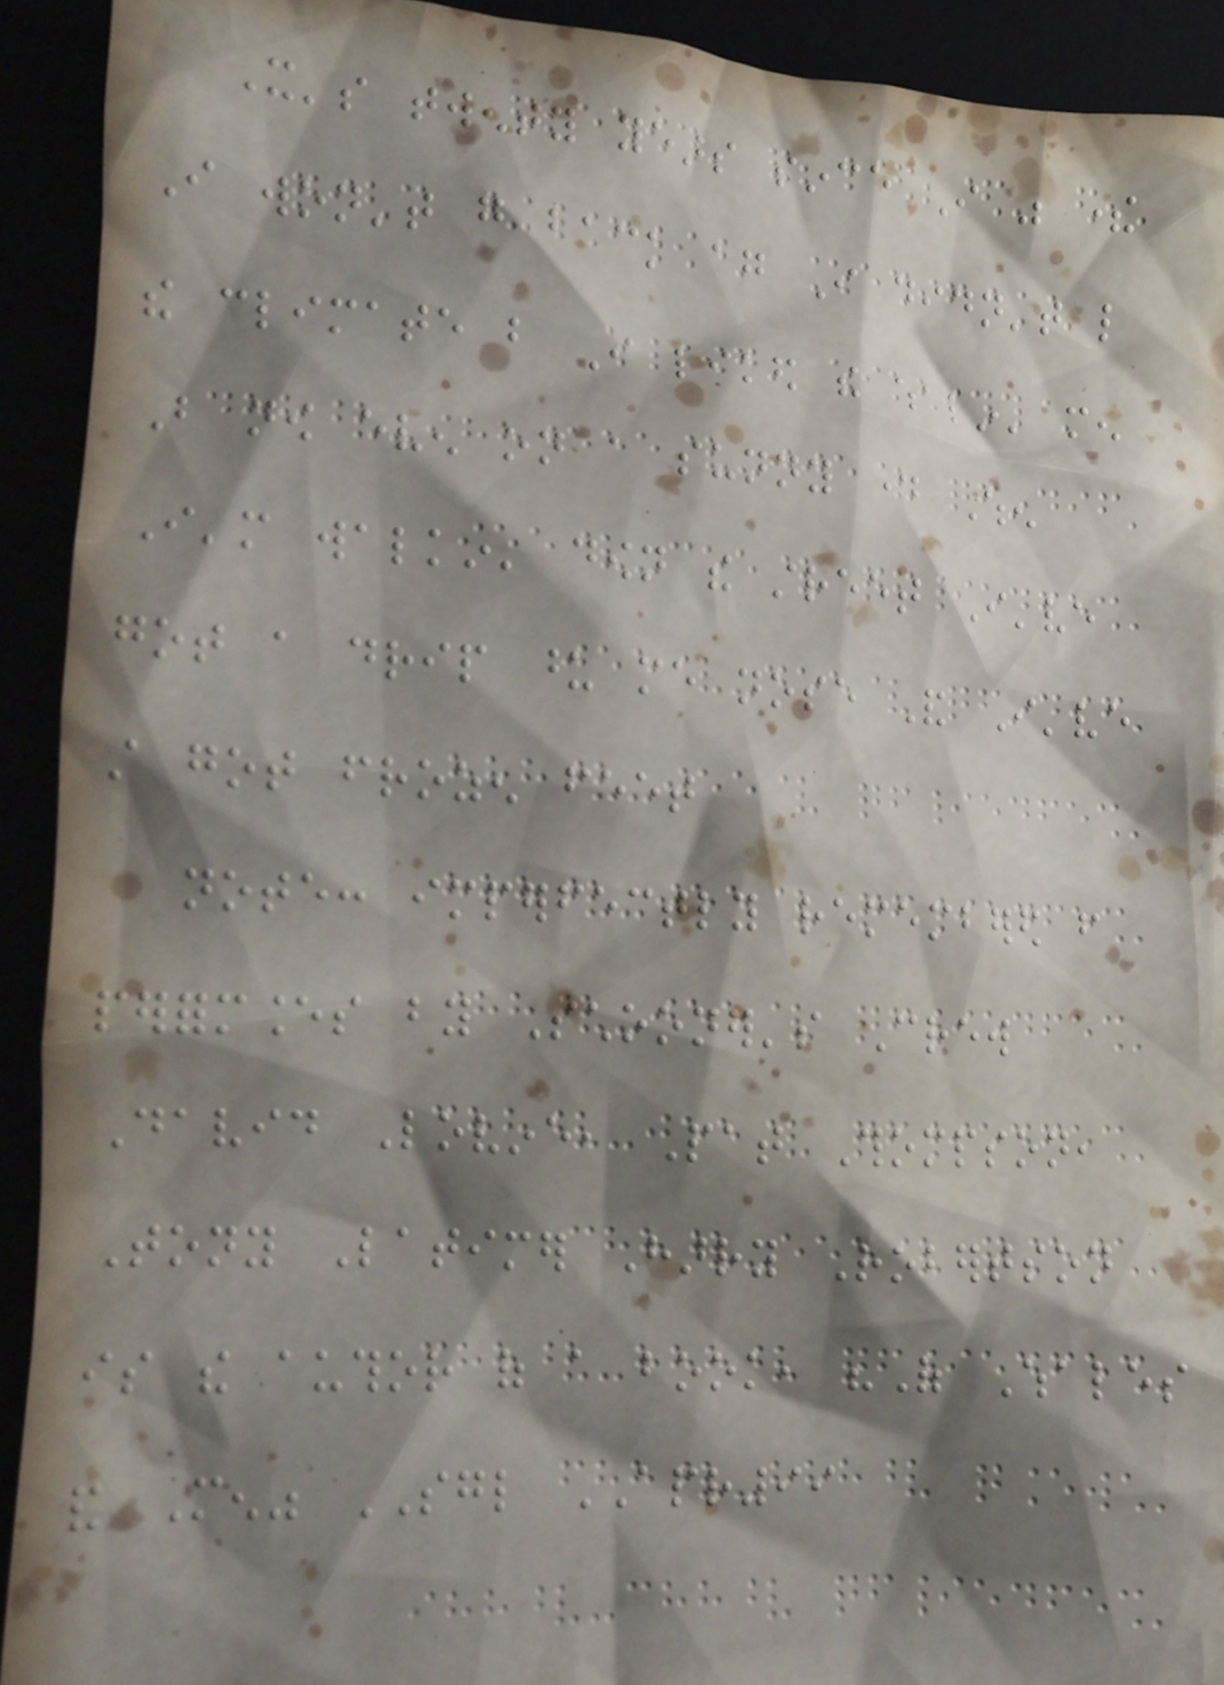It's twenty years since I was there
I won't go back again I didn't like
the climate but I liked the whalin' men
But now even on a sunny day When
I'm walkin' down the street I've
got a drip upon me nose And I've
still got frozen feet
note: imperfectly remembered from
performances by Schooner's Crew
David Lovine, Pat Thompson,
Tony Latimer Harry Robertson
is the author of a book, "Of Whales
and Men" SGL APR99
